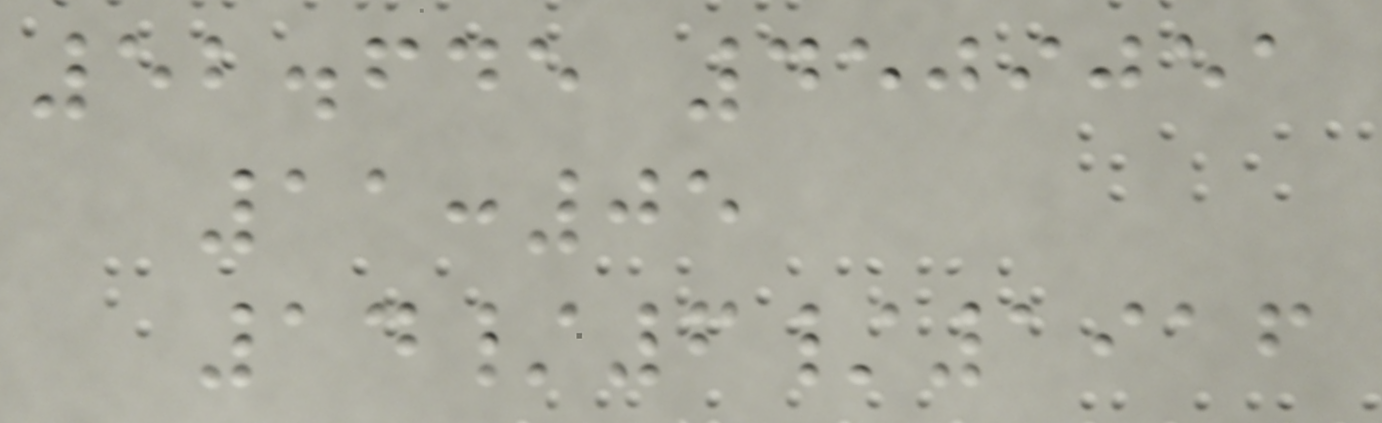52.645 4509051
11:05
14/6/1916
